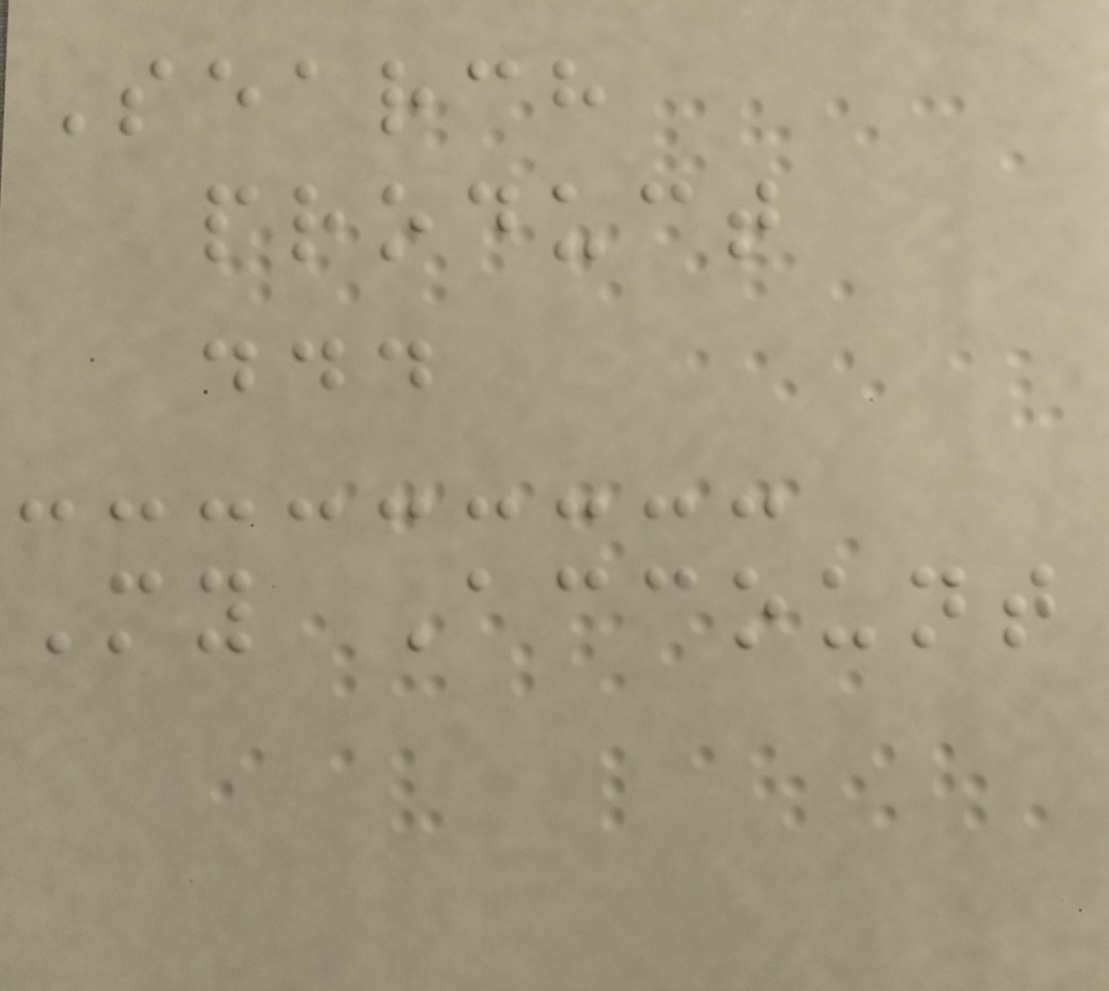Search
product
...
My Account
